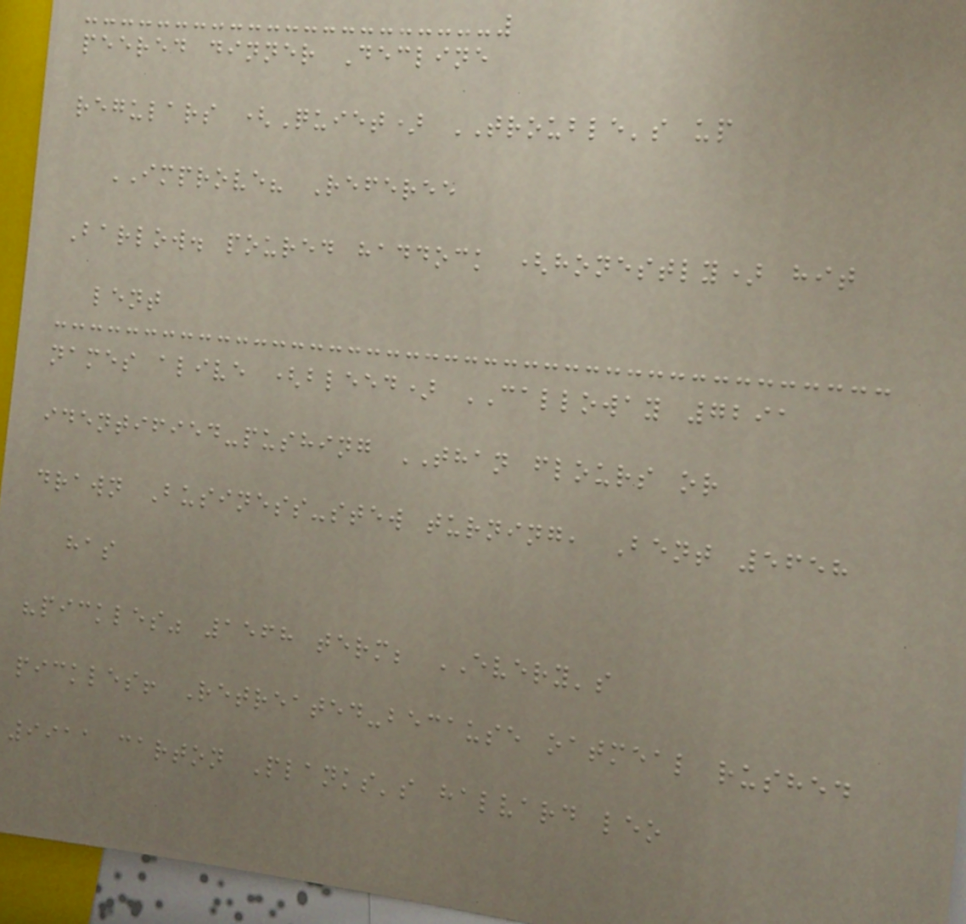peered dinner Decline
regulars (Quiet) TROUBLE's up
IMPROVE? Referee
Barlow. poured haddock (honestly) hit
lent
names alive (bleed) CALLOWAY 7291
identified-pushing THAN flours or
drawn Business-stew turning, Bent 5658
has
"pickles" 1568 term; EVERY's
pickles! Retreated-because oatmeal rushed
9911 carton Planks's halvard leo
